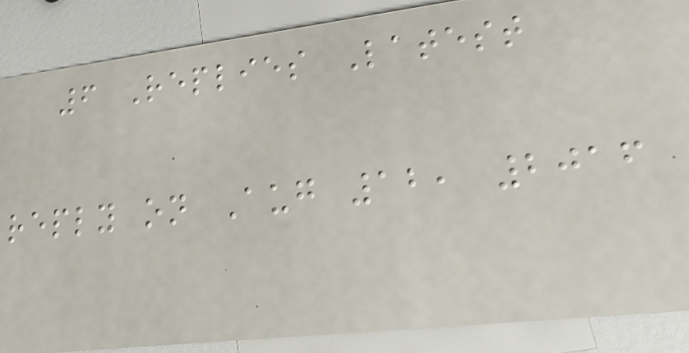6 Replies Latest
reply on Aug 12, 2016
